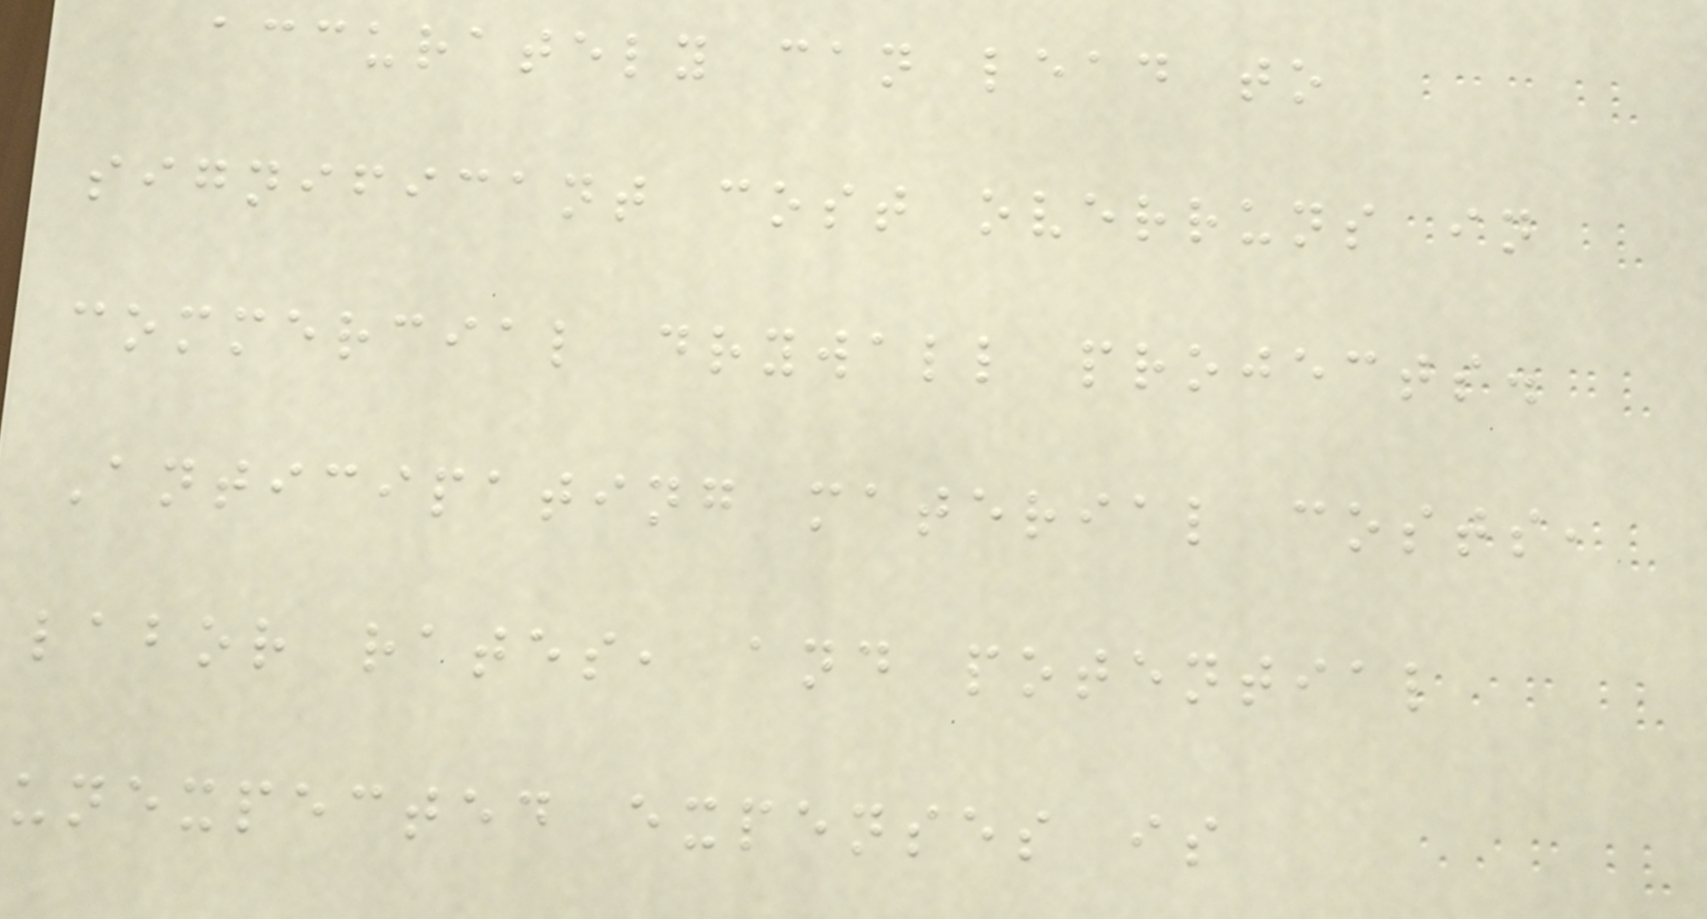accurately can lead to
significant cost overruns in
commercial drywall projects.
Anticipating material costs,
labor rates, and potential
unexpected expenses is
